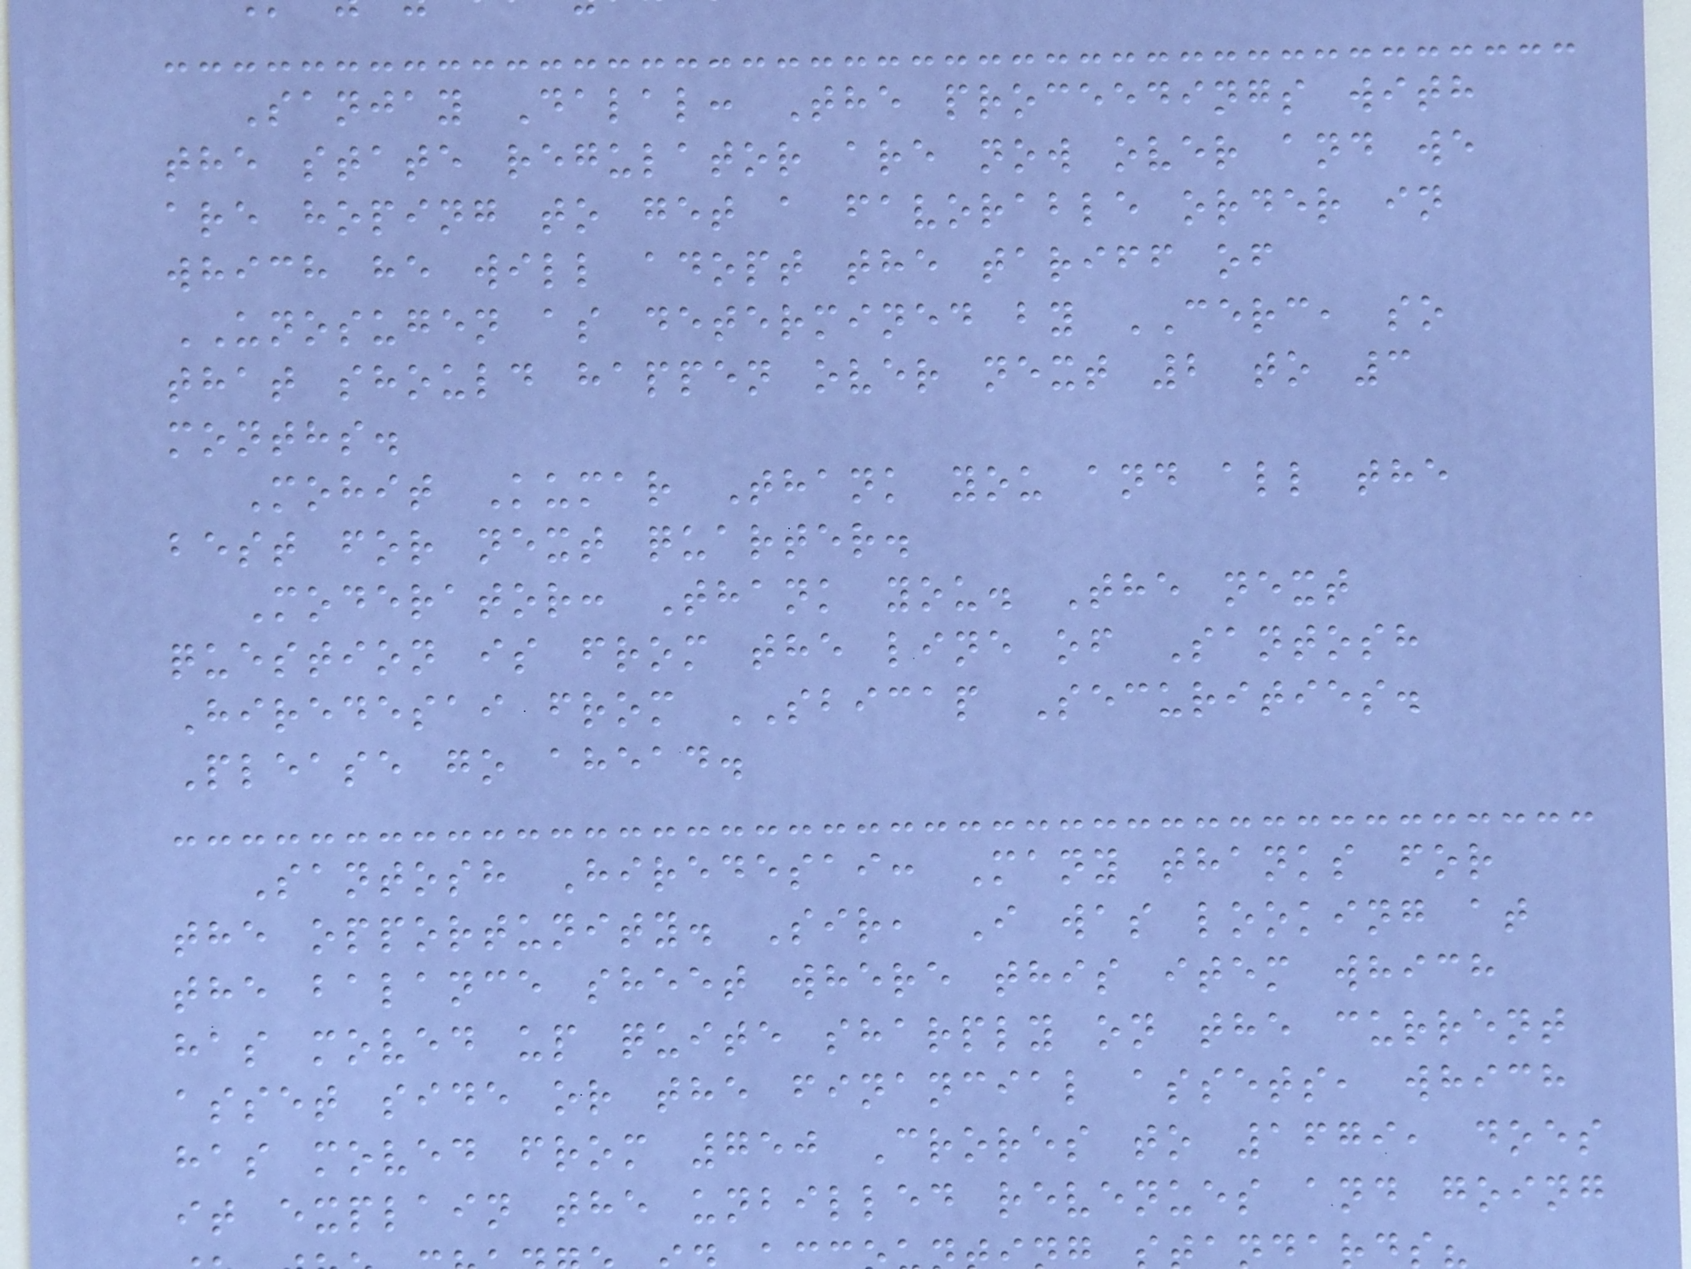Sanjay Dalal: The proceedings with
the state regulator are now over and we
are hoping to get a favorable order in
which he will adopt the tariff of
UNOSUGEN as determined by CERC, so
that should happen over next 2 to 3
months.
Mohit Kumar Thank you and all the
best for next quarter.
Moderator: Thank you. The next
question is from the line of Santosh
Hiredesai from SBICAP Securities.
Please go ahead.
Santosh Hiredesai: Many thanks for
the opportunity. Sir, I was looking at
the balance sheet where this item which
has moved up quite sharply on the current
asset side or the financial assets, which
has moved from 750 Crores to 1679, does
it explain the unbilled revenues and going
